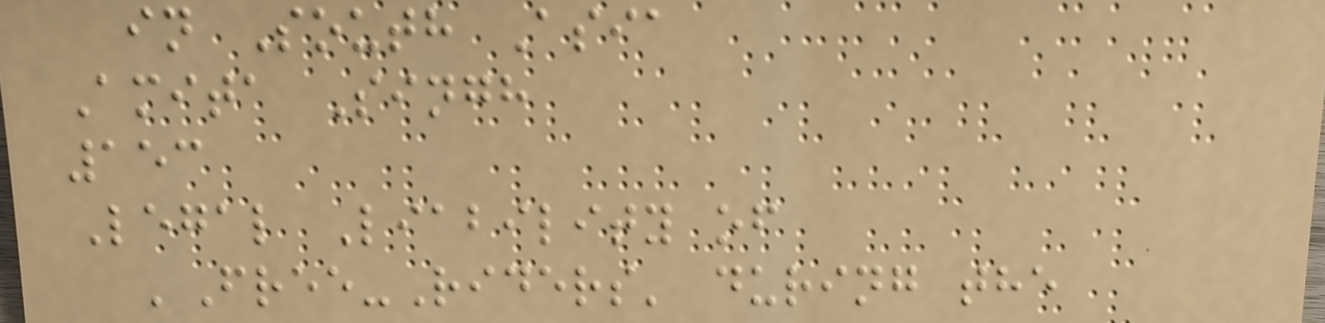in South Asia
Amita Singh
153
Legal Liability of
'Free-Riders' during the
